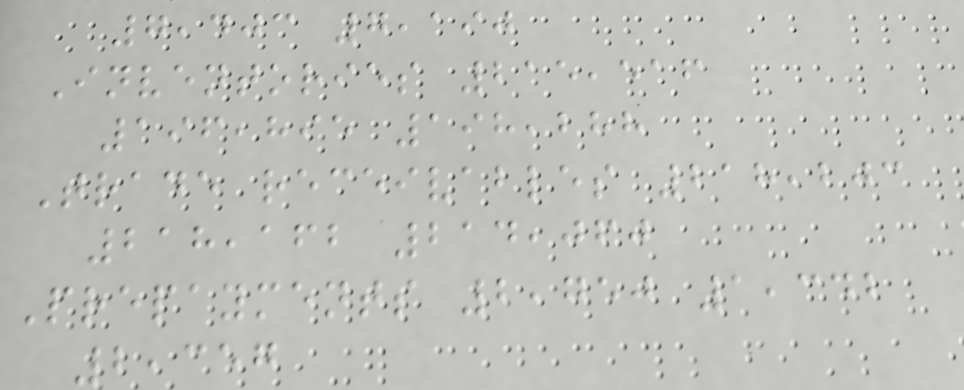7,403 7,190
Inventories 215,516
196,895 198,288
Trade receivables 218,203
218,162 214,060
Prepayments 2,750 1,342
2,357
